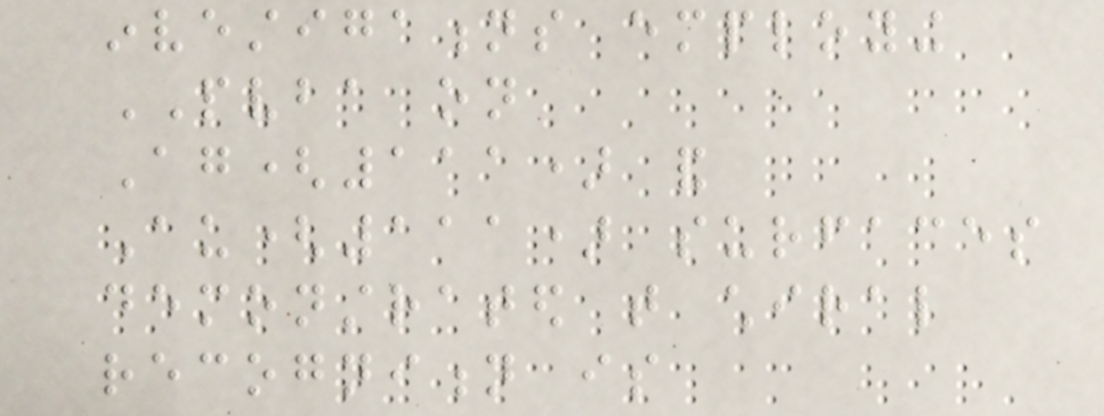investigations employing
PVBA on
Ag(111) and
Au(111) surfaces
demonstrated that chiral
recognition is
